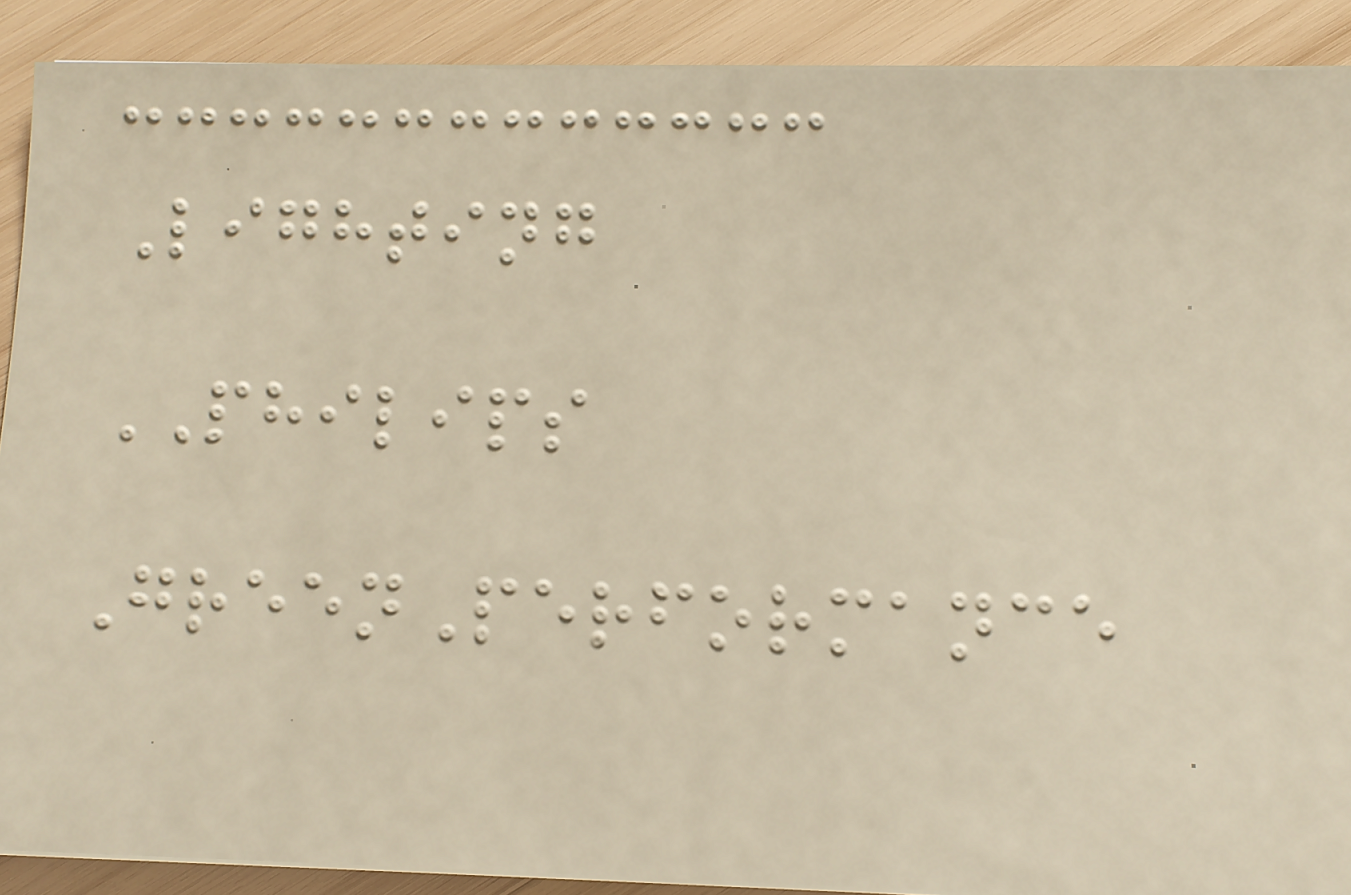Lighting
PHILIPS
GreenPerformance
